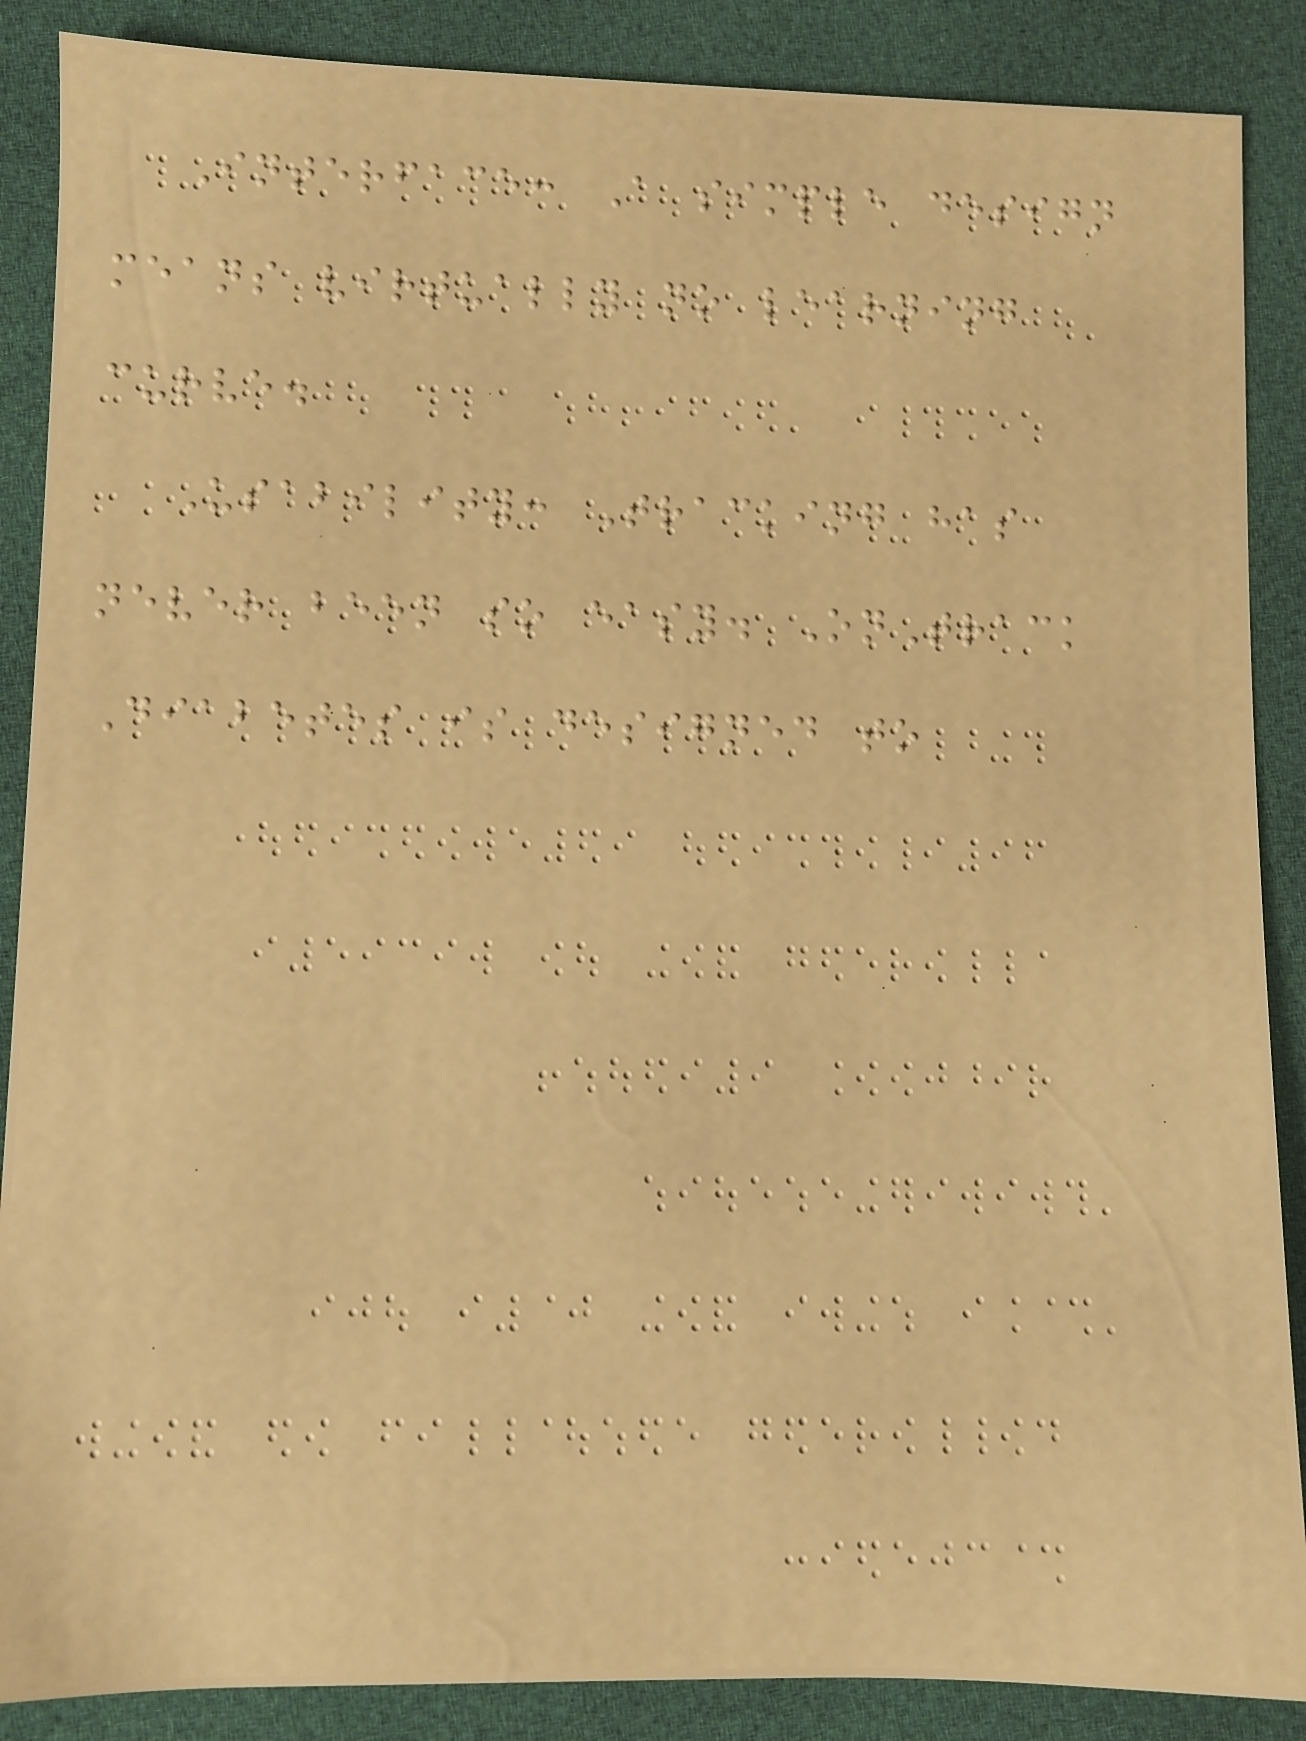Interface: A simple design
means virtually no learning
curve.
Usability: Tracking has
never been so easy. OnTrack
Diabetes is designed to
